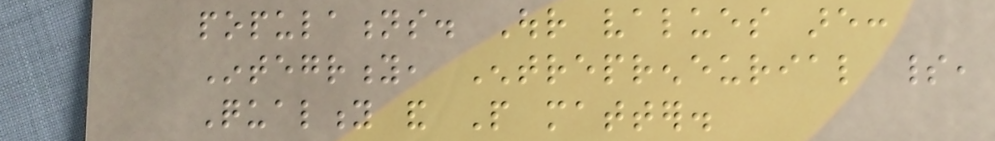populations. Our values are:
Integrity, Entrepreneurial spirit,
Quality and People matter.
